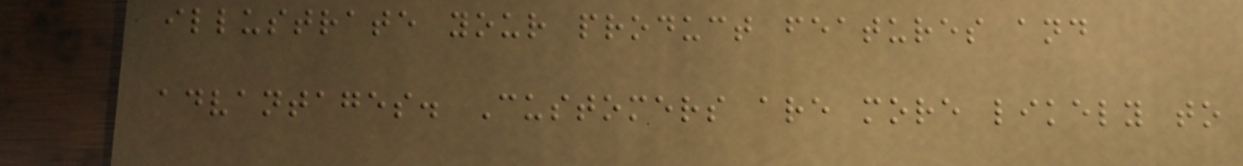illustrate your product features and
advantages. Customers are more likely to
